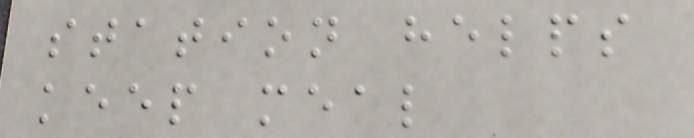station helps
keep meal
